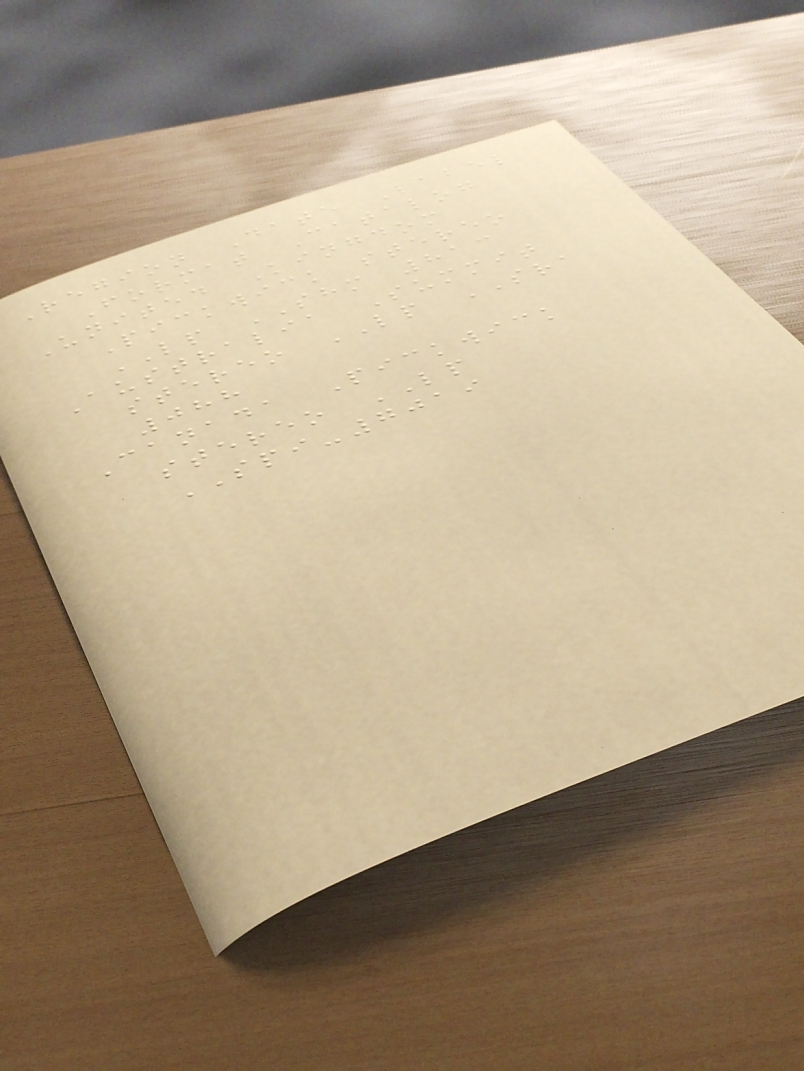Region Date Label
Format Catalog
United Kingdom
Pickwick stereo
LP SHM 813
Australia Summit
stereo LP SRA
088
Canada Pickwick
stereo LP
SPI-7019
